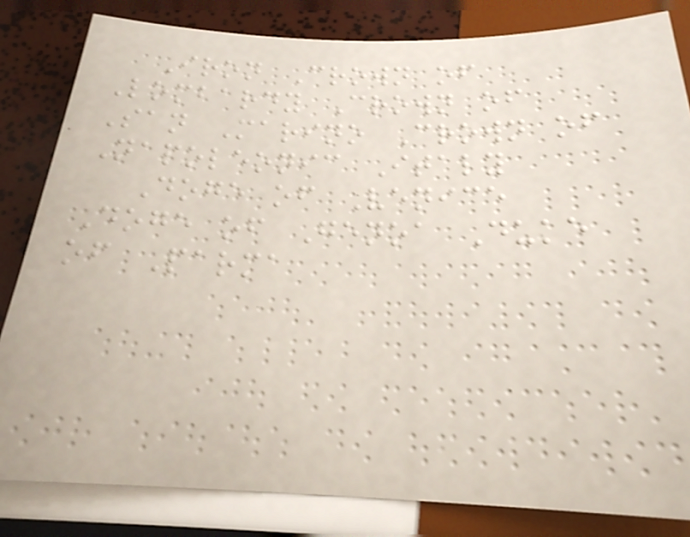Iron Crown of
Lombardy Crown of
San Marino Crown of
Napoleonic Italy
Doge of Venice
Doge of Genoa Duke
of Parma
